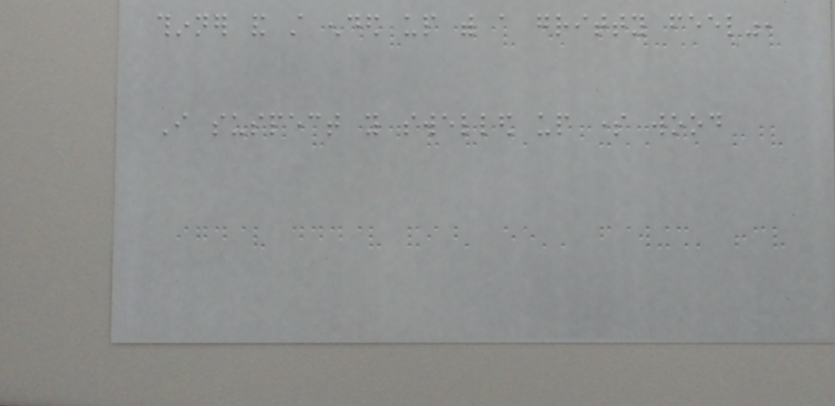thinner and still ended up with a gritty feel",
I suspect you swelled up some wood
